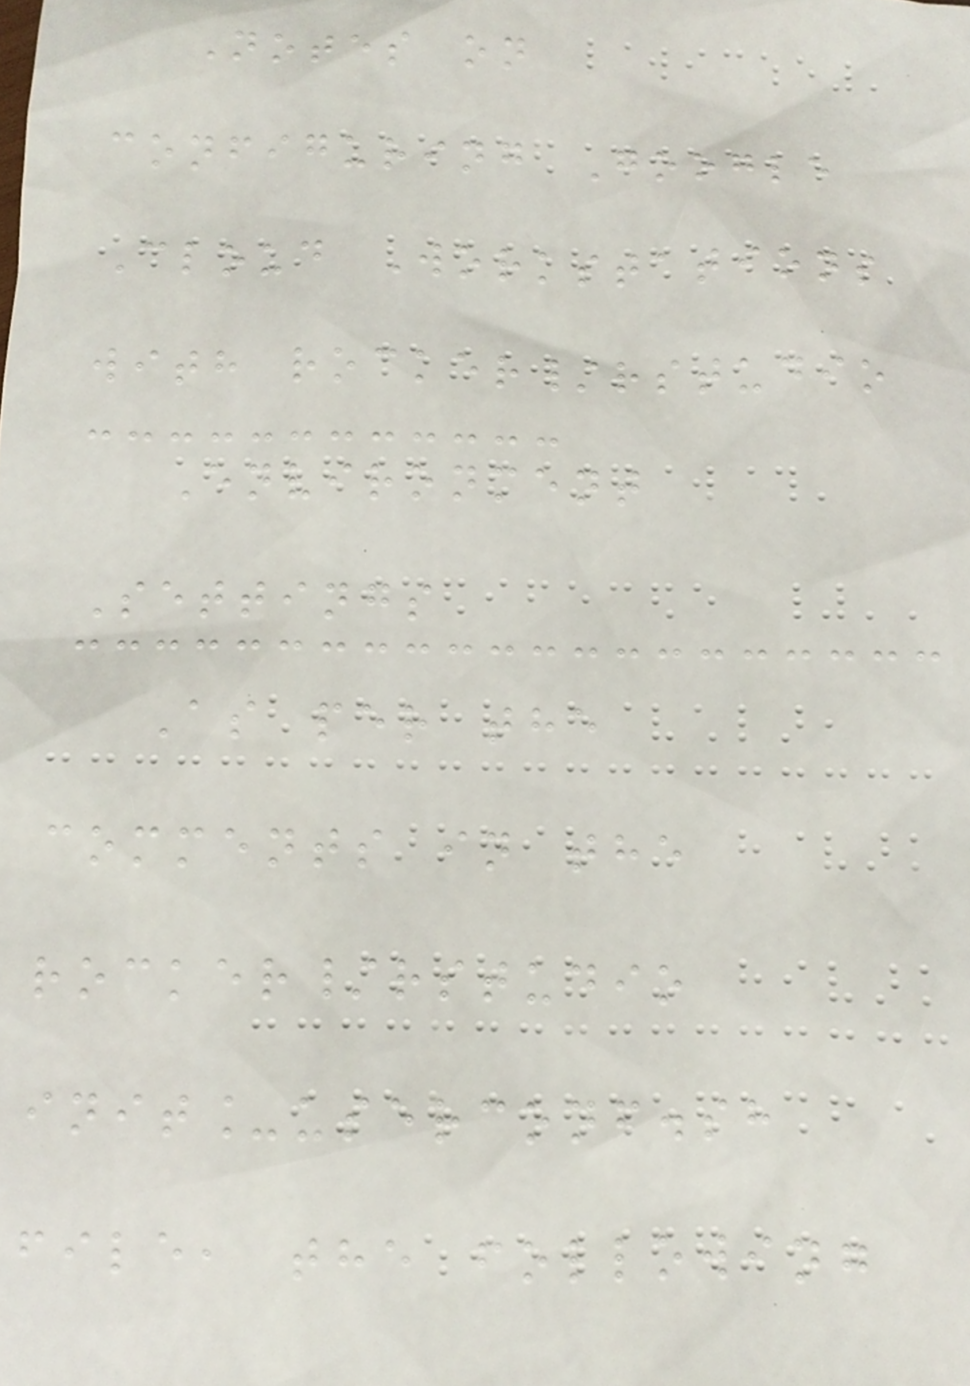Notes on
configuring Google
Cloud Workstations
with rocker/rstudio
Environment
Settings
As per the
comments in the
rocker/rstudio
init_userconf.sh
file, the following
